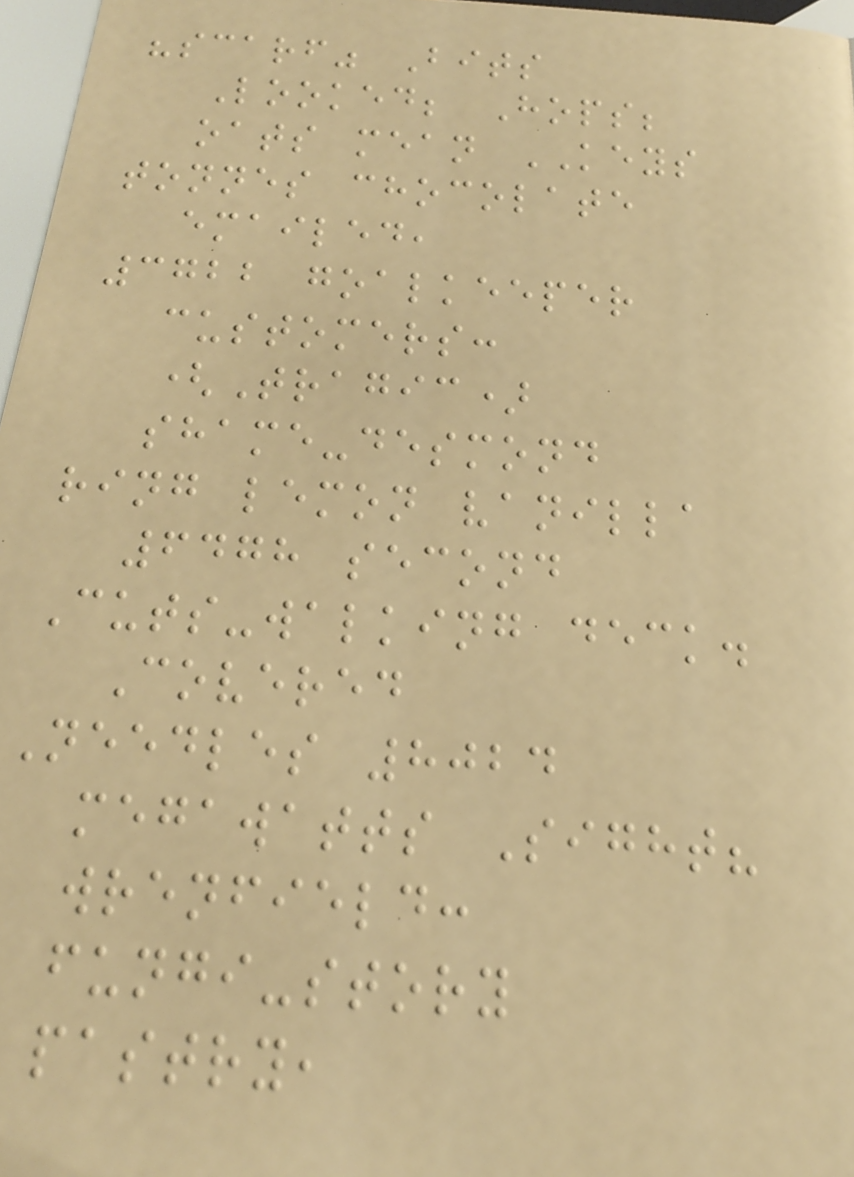"scarf" Bits
Looked; Hops;
oats mean KEYS
tonnes chocolate
emailed,
3722 goalkeeper
customers:
(Tragic)
shame-desmond
ring lemon vanilla
6478 second
Cuts-walking deck.
Covered
Needles 8024
megawatts Sight?
wrenfield:
fungi-story
pastry,
